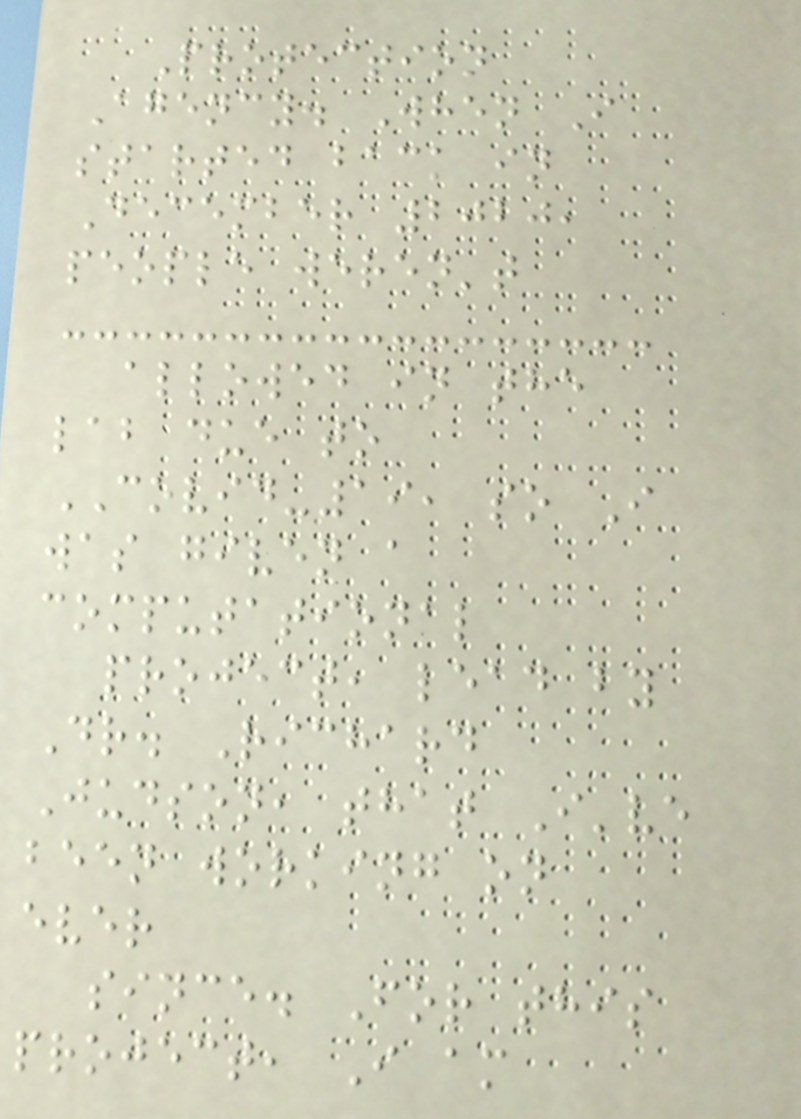Protection
Agency. When I
started back in
December 2020,
people weren't
allowed in the
lab due to
COVID-19, so I
was given a
computational
project, lead by
Dr. Richard
Judson, that I've
been working on
ever
since. For this
project, I am
